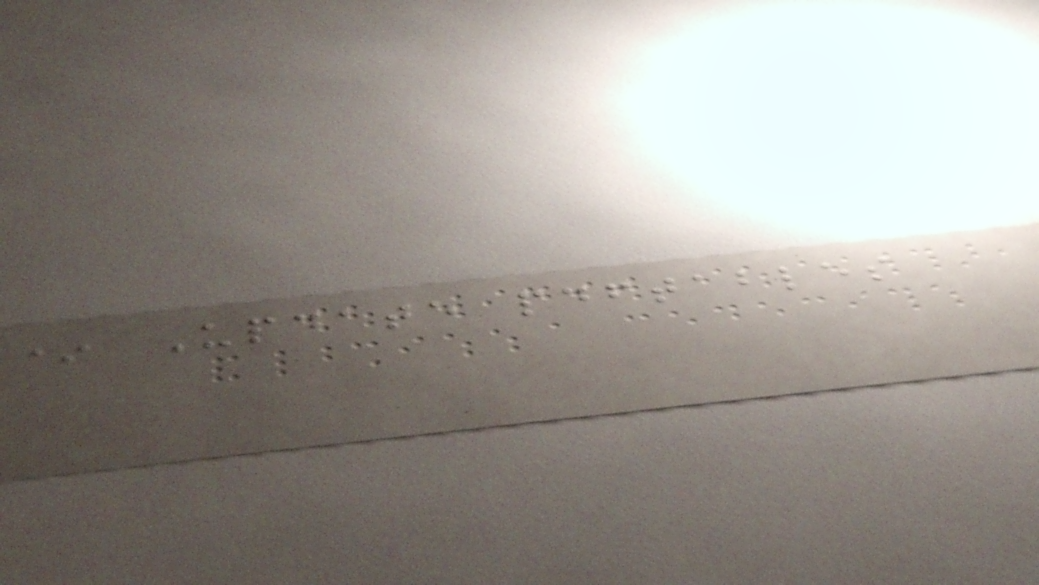* Update pdftables
